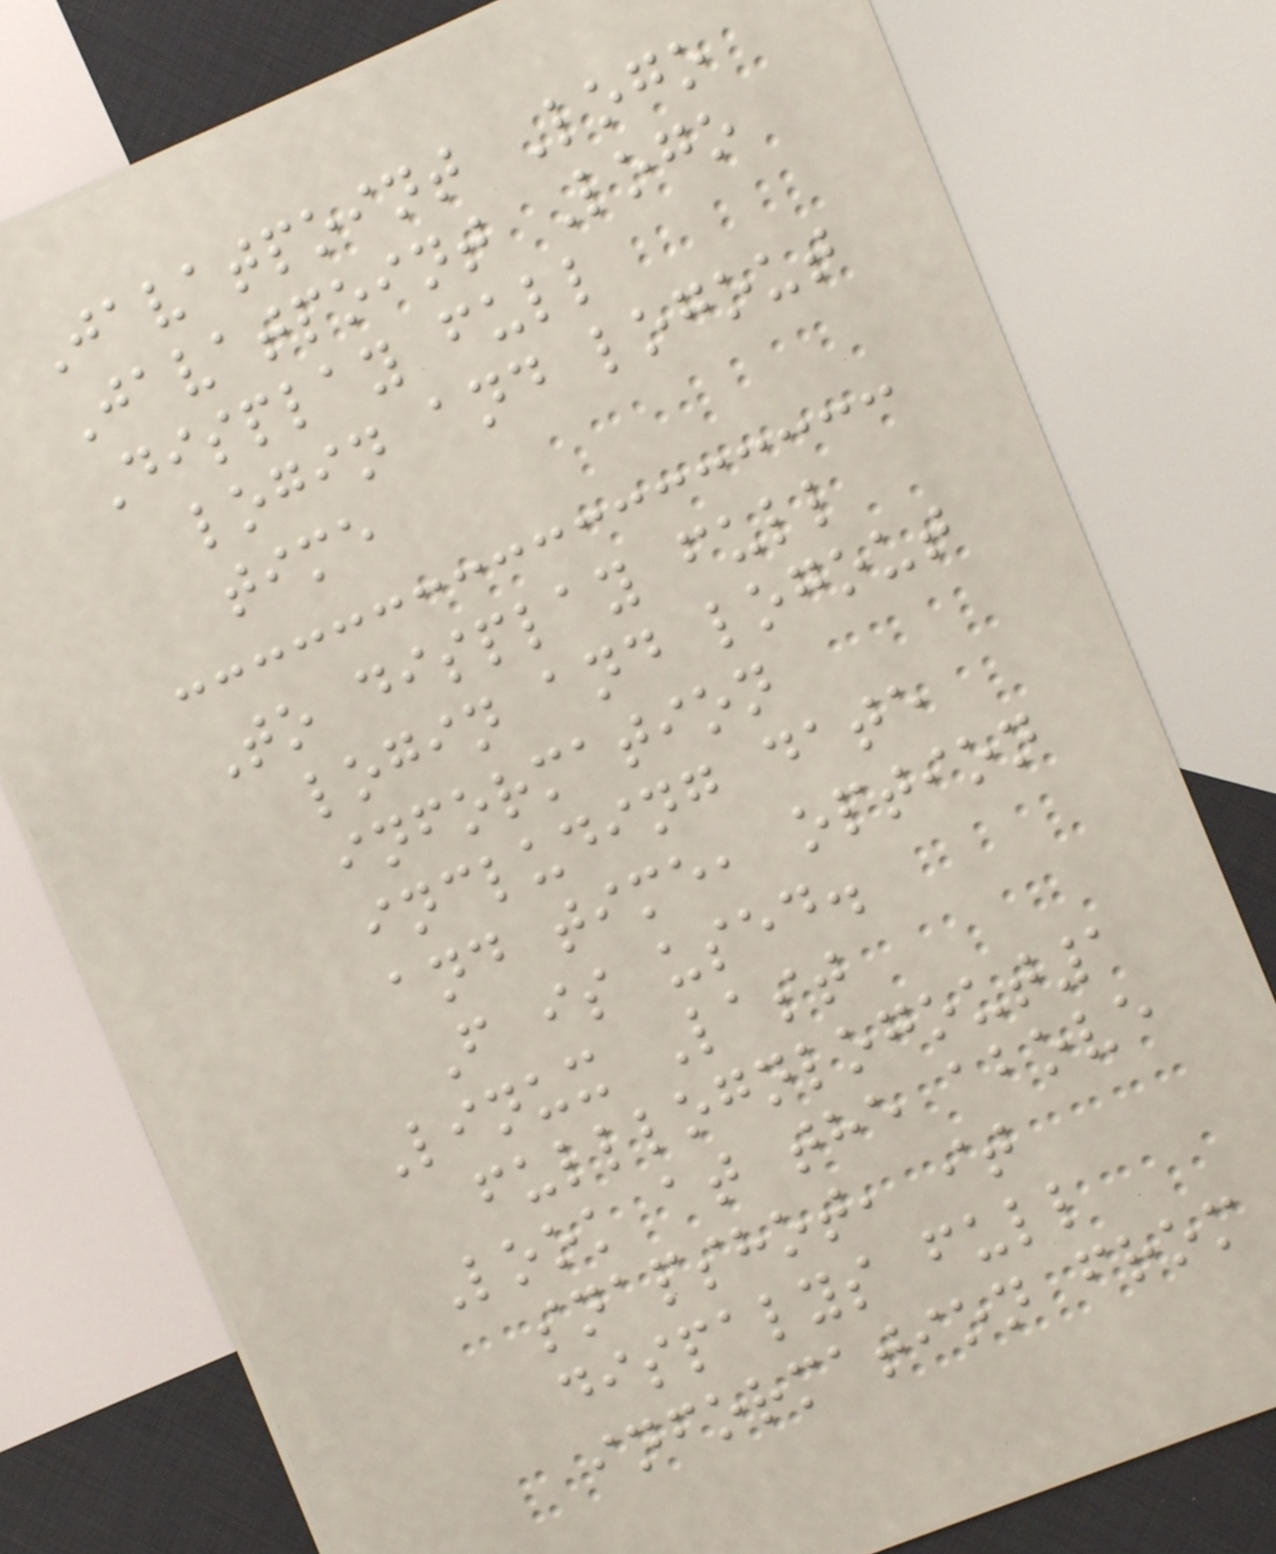Javatpoint Logo
Javatpoint Logo
Display full
login and logout
time
To display full
login and logout
information
including date
and time, option
F is used.
Linux Last
fulllognlogout1
Look at the above
snapshot, it
dispalys full
information from
